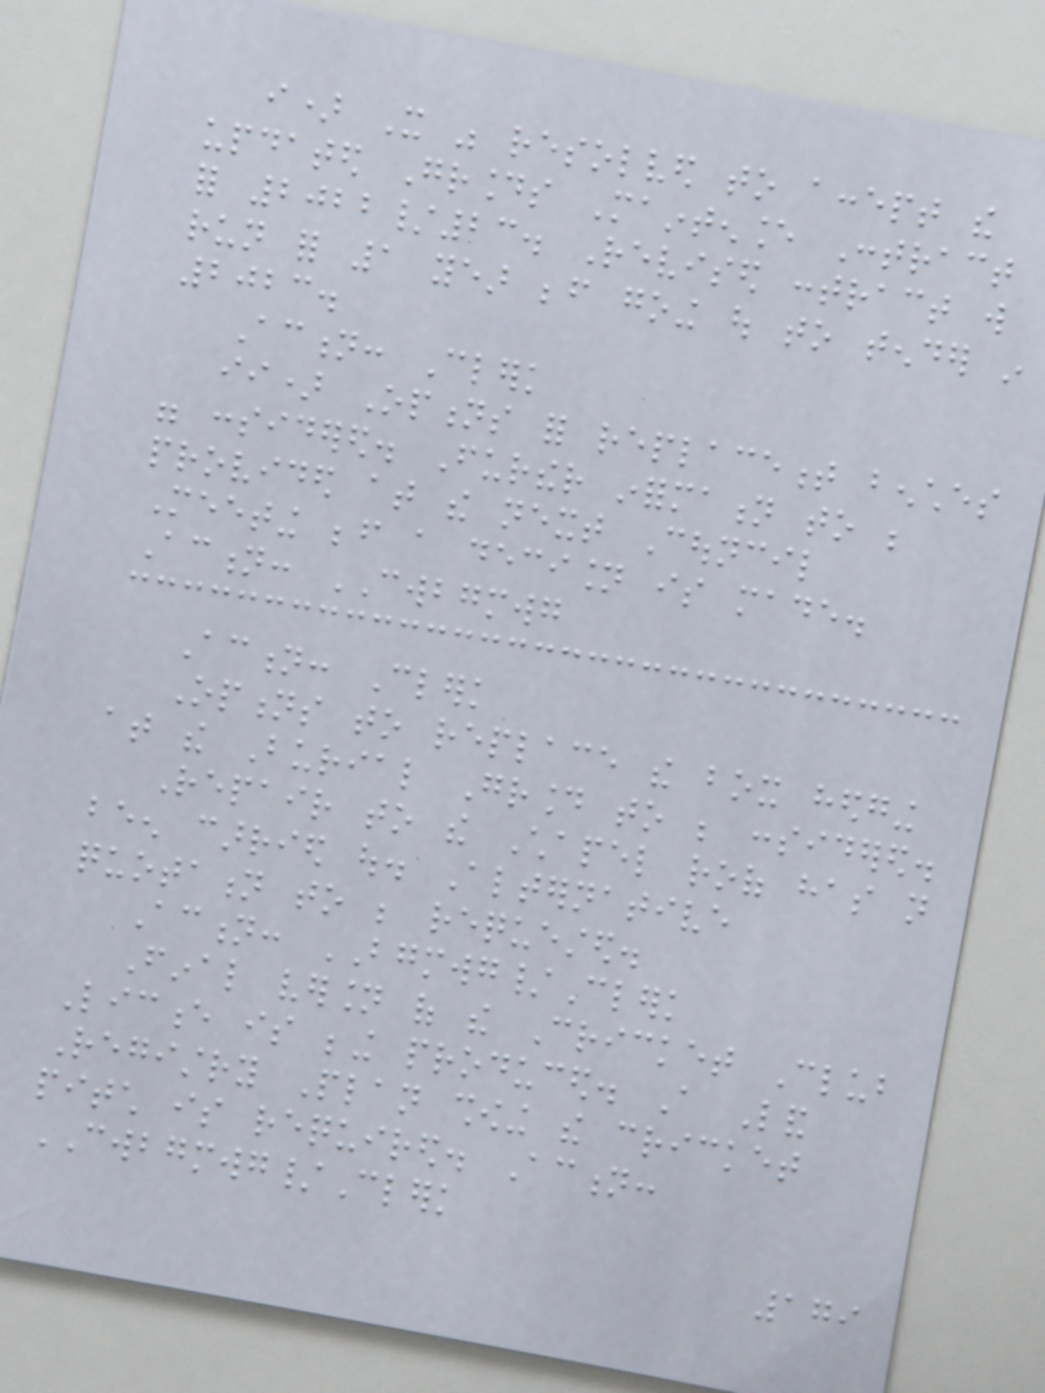i) It was resolved to accept the
updated Grounds Maintenance Contract
for 2022/23. Revised contract will
run for 1 year before going out to tender in
2023.
Action: Clerk
ii) Options for replacement benches
were considered. Further information to be
provided at the next Council
Meeting before a decision is made.
Action: CWBGMWG
Action: Clerk
Options to replace the box hedging
at the Burial Ground to be considered.
Repair to the Chapel roof has not
been carried out. Alternative
quotation to be requested.
Action: BGMWG/Clerk
Final version of the Cricket Club
Licence is being produced. A Land
Registry Plan showing the cricket
pitch is required. Action:
CWBGMWG/Clerk
179
